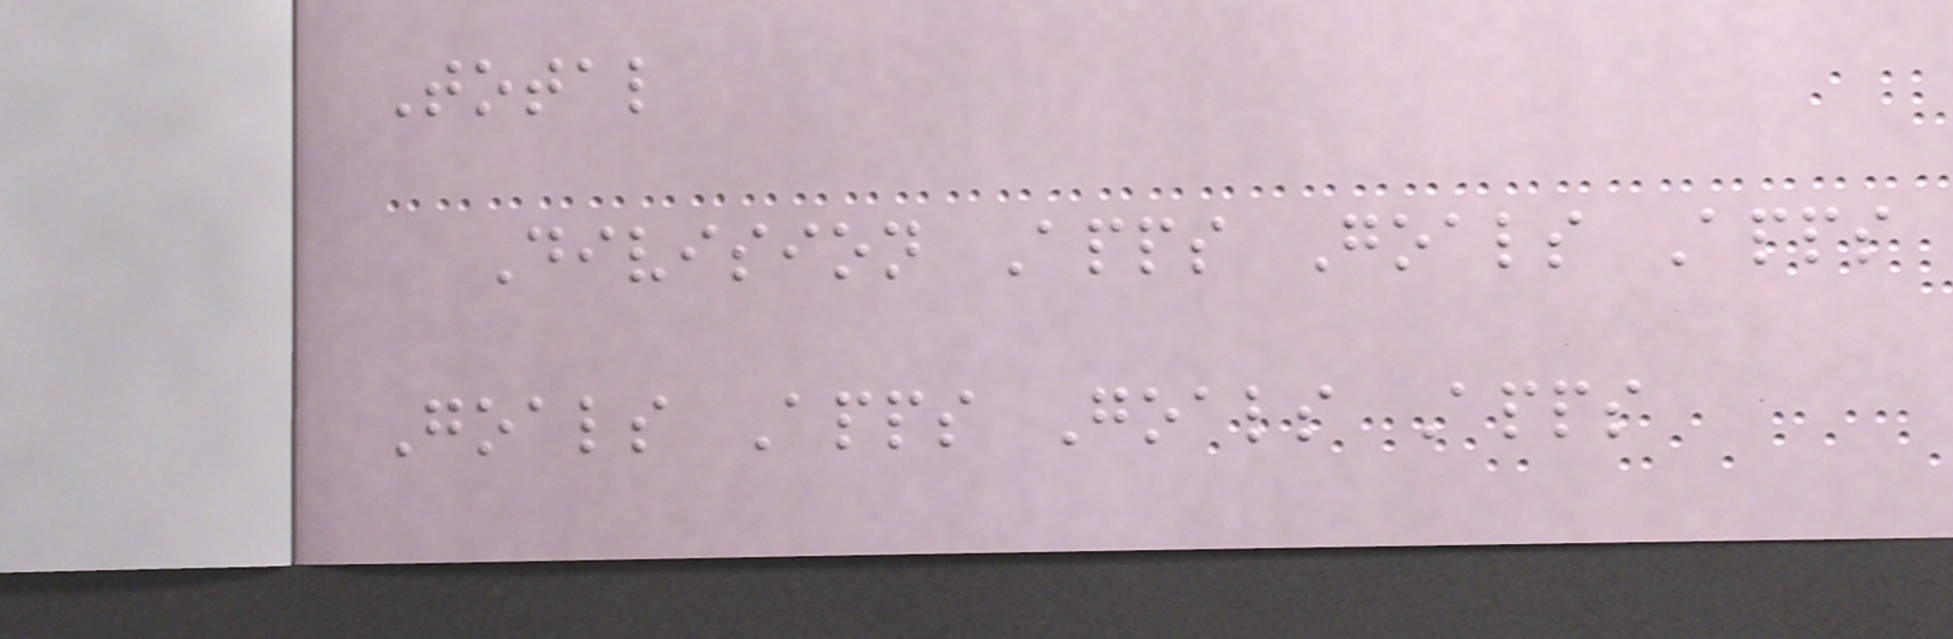Total
Division Apps Goals Apps
Goals Apps Goals Apps
